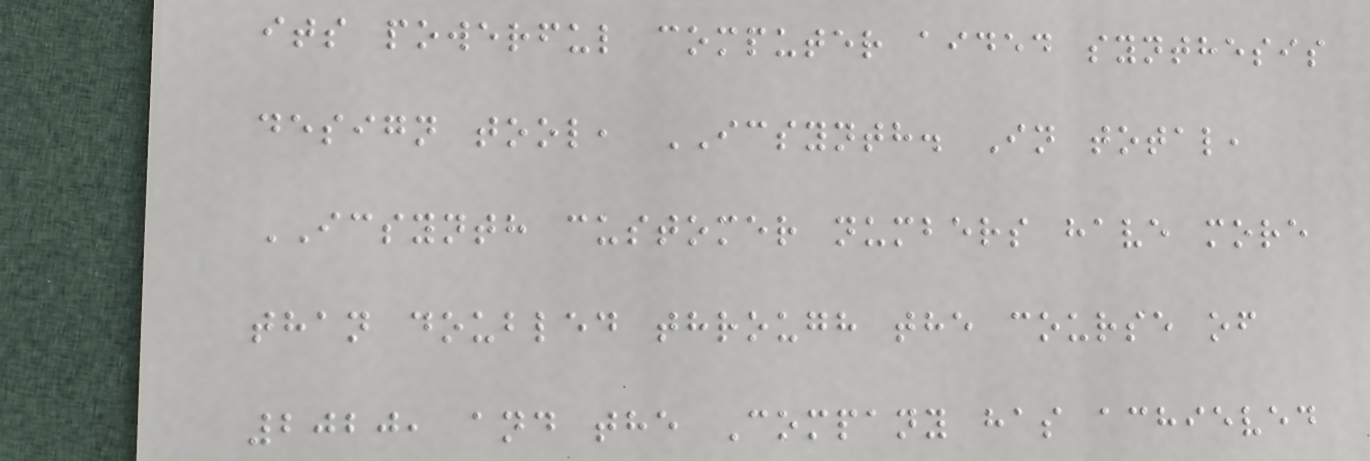its powerful computer aided synthesis
design tool, ICSYNTH. In total,
ICSYNTH customer numbers have more
than doubled through the course of
2020, and the Company has achieved
